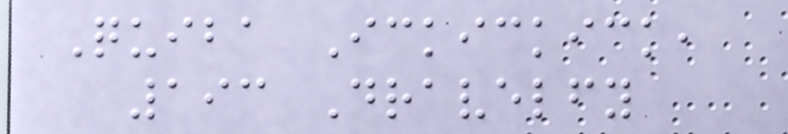Quiba Ickickick,
193 Dravelfy
